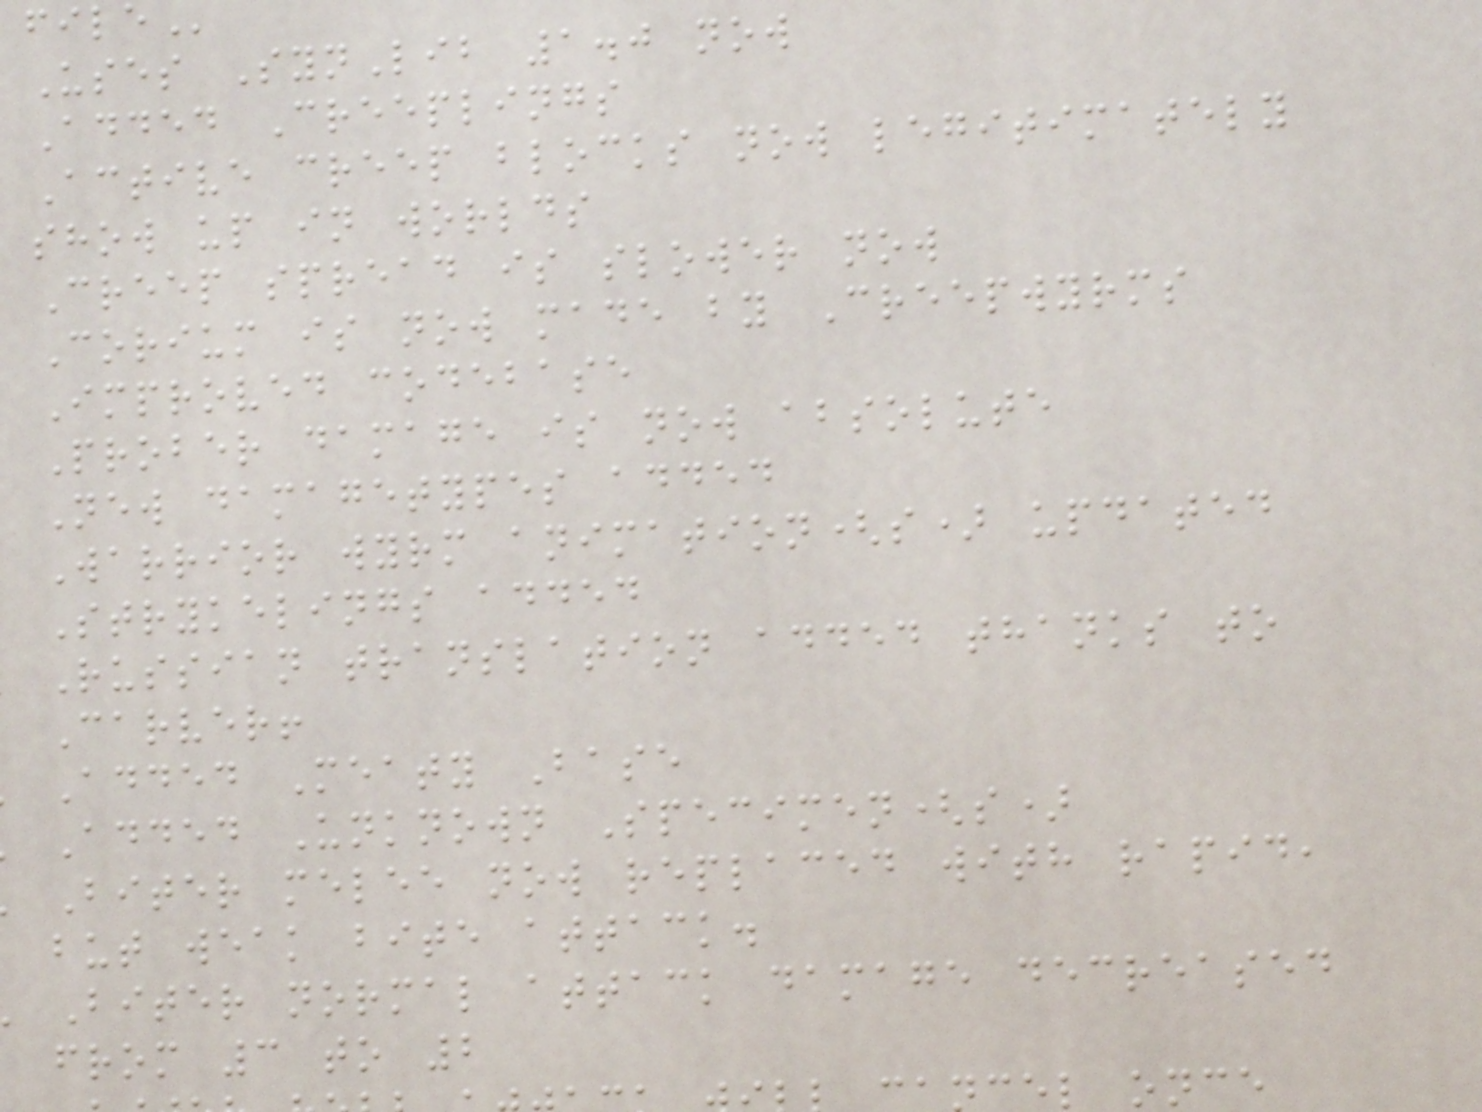Uses SynLib 1.0 now
Added Creeplings
Active creep blocks now legitimately
show up in worlds
Creep spread is slower now
Corium is now made by Creepwyrms
Improved codebase
Prober damage is now absolute
New damagetypes added
Warrior wyrm animation(s) updated
Strykelings added
Russian translation added thanks to
Carver!
Added Meaty Base
Added Unknown Specimen(s)
Biter melee now replaced with rapid,
but weak bite attack.
Biter normal attack damage decreased
from 3 to 2
